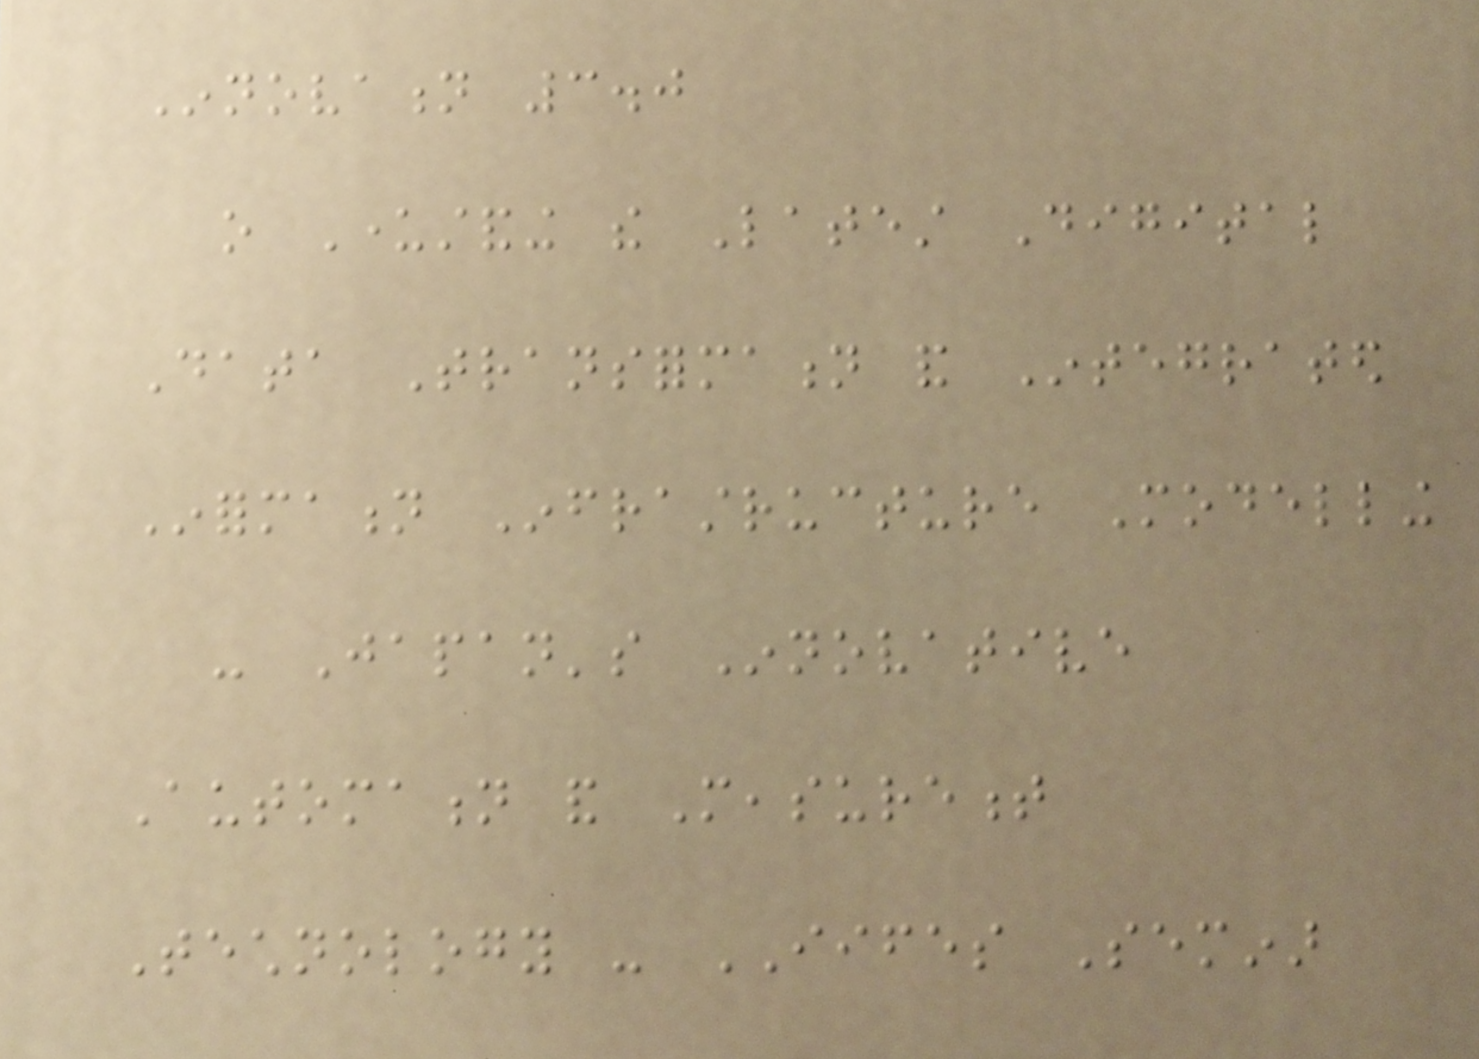Innovation 3.0
o Understanding the Latest Digital
Data Transformation and Integrated
Information Infrastructure Modelling
- Japan's Innovative
Automation and Measurement
Technology - IIFES Seminar
